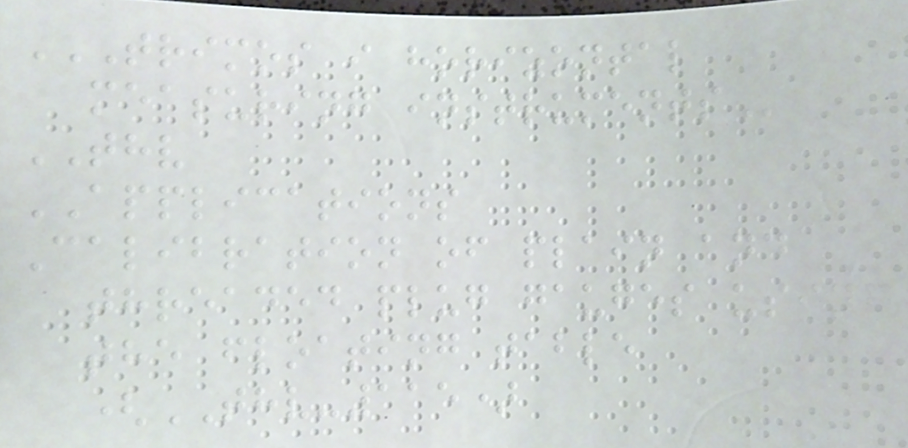TRIMOS I HORIZONTAL
MEASURING INSTRUMENTS
THV
APPLICATIONS
Calibration of plain and
threaded plug gauges using
the floating table
(THV-115)
